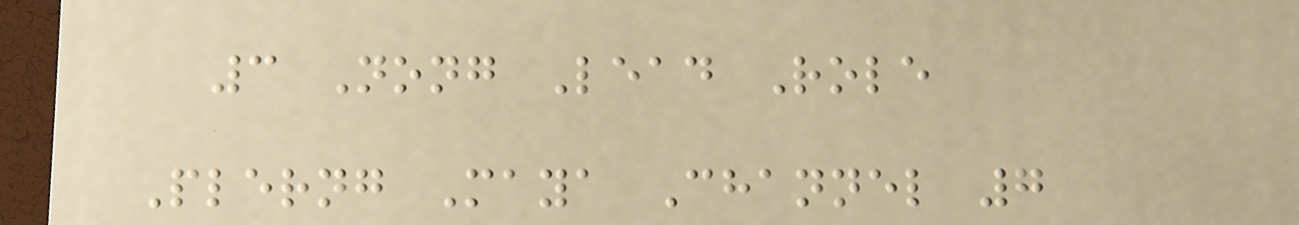3 Nong Lead Role
Plerng Maya Channel 7
